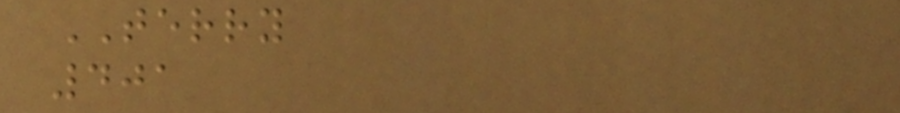TERRY
401
